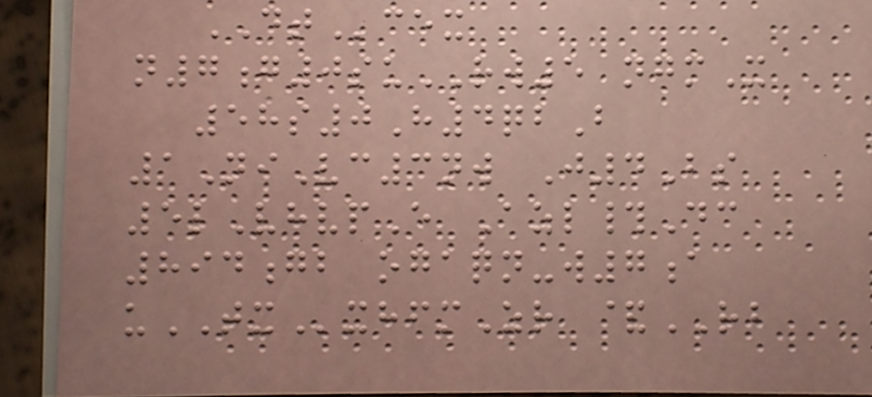DTcex
n7g0suRW5 ngmX
58s0H4qbB
1NiVc3nw J4Bs
5lVhvpE Azl#Dc
894gb ogaqn-w7a
uTXxhfmZr &RB
